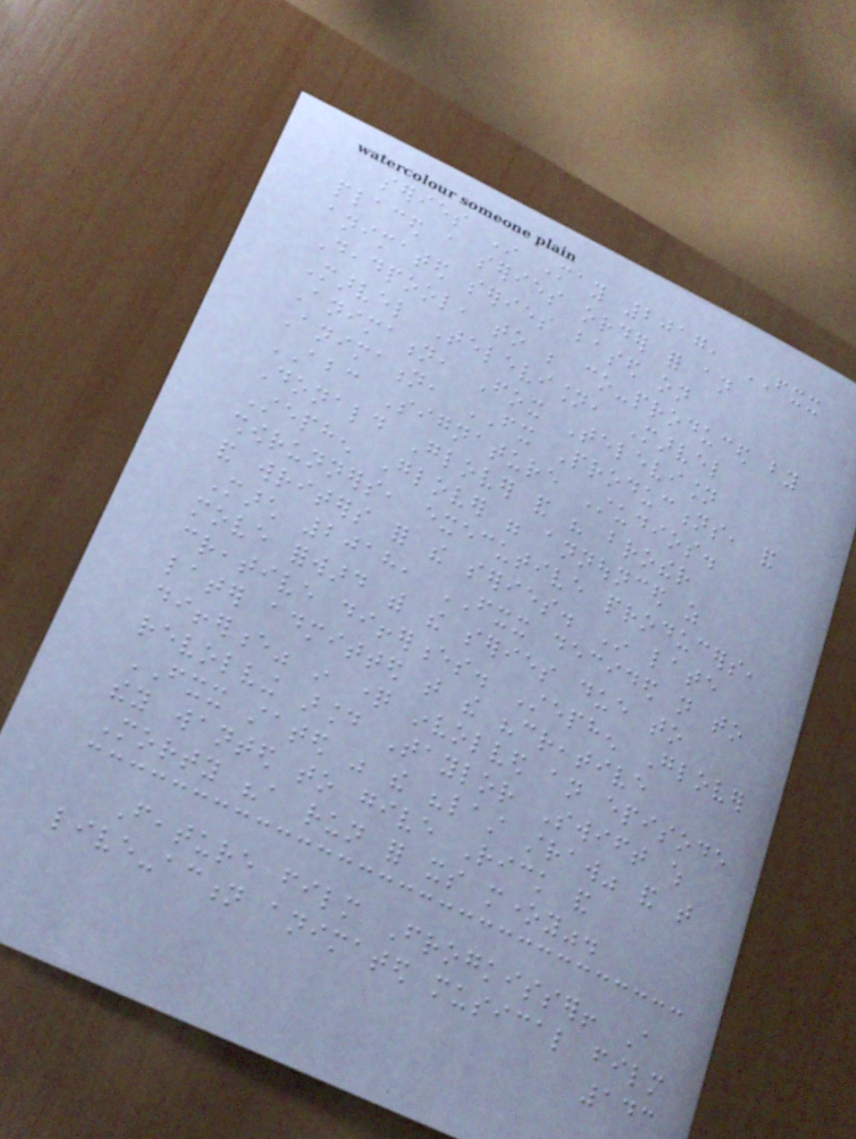series In May 2017, FXX
placed a series order for an
animated series based on
Deadpool, to be co-produced by
Marvel Television, Marvel
Animation, Fox Television
Animation, FX Productions, and
ABC Signature Studios.
Donald Glover and his brother
Stephen Glover were announced as
showrunners, executive producers,
and writers for the series. In late
March 2018, FXX decided not to
move forward with the series due to
creative differences. Stephen Glover
later admitted that the "creative
difference" in question involved an episode
revolving around Taylor Swift which
FXX stated was the "last straw" and that
they wanted to give Rick and
Morty "a run for its money".
Feature film Frogkisser! A
live-action animated musical film
143
